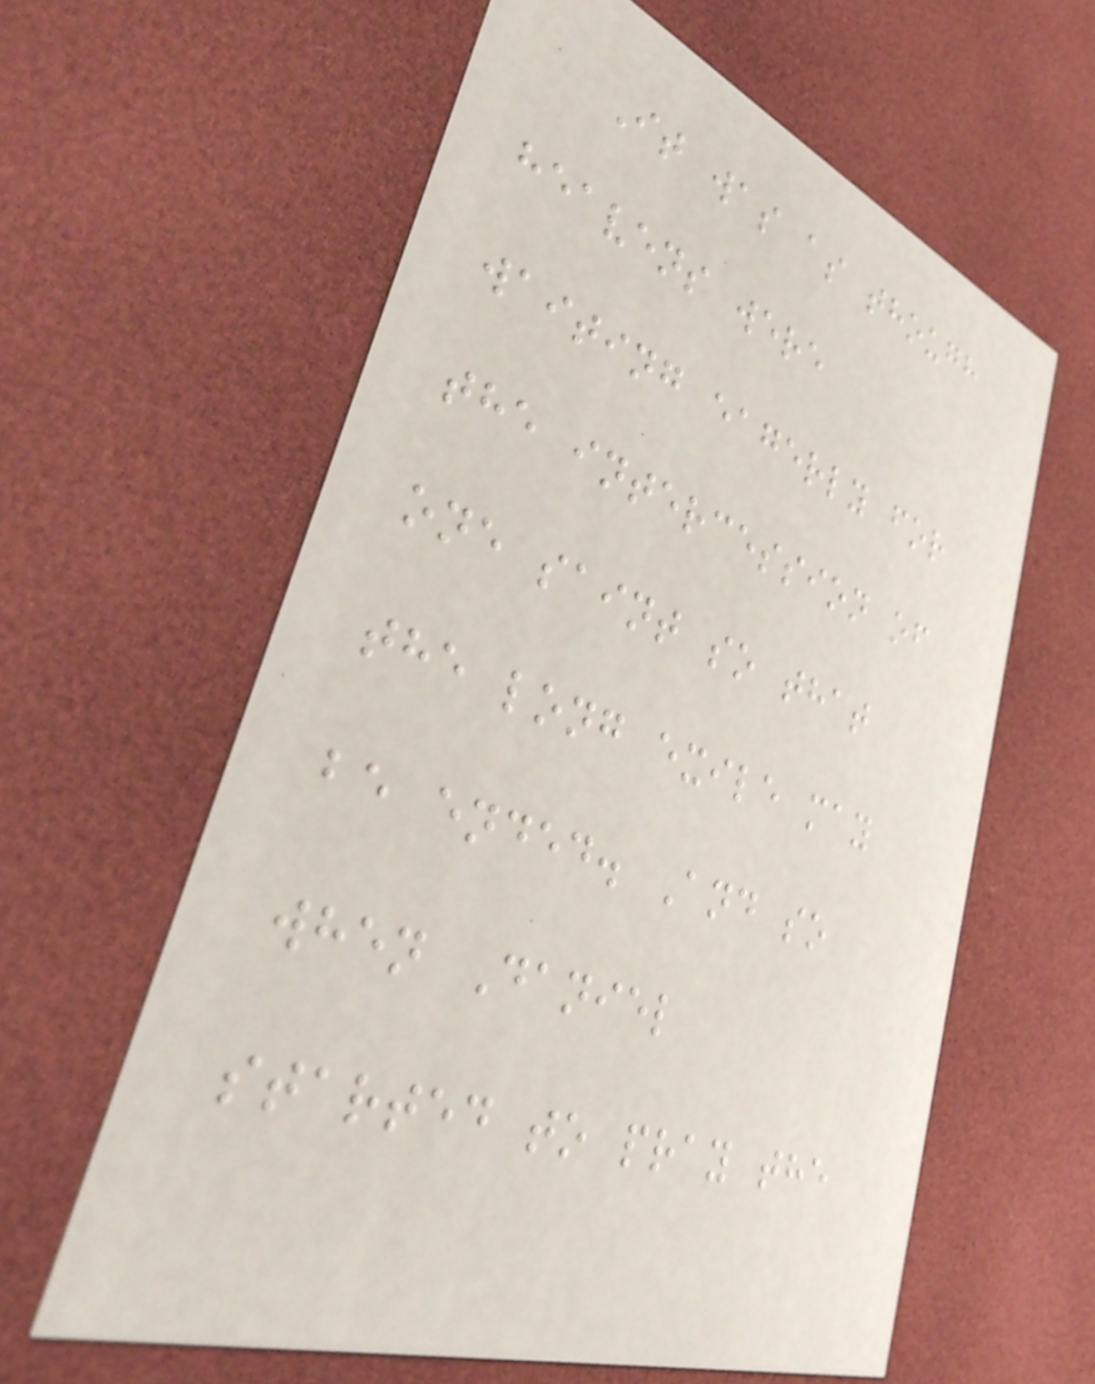It was as though
heavens were
waiting eagerly for
the intercession of
one saint so that
the long exile may
be ended. And so
when Daniel
started to pray the
